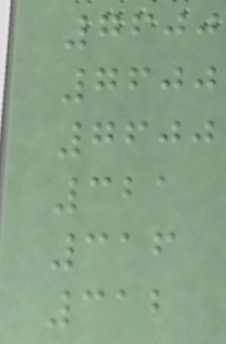7600
7600
7600
321
316
312
